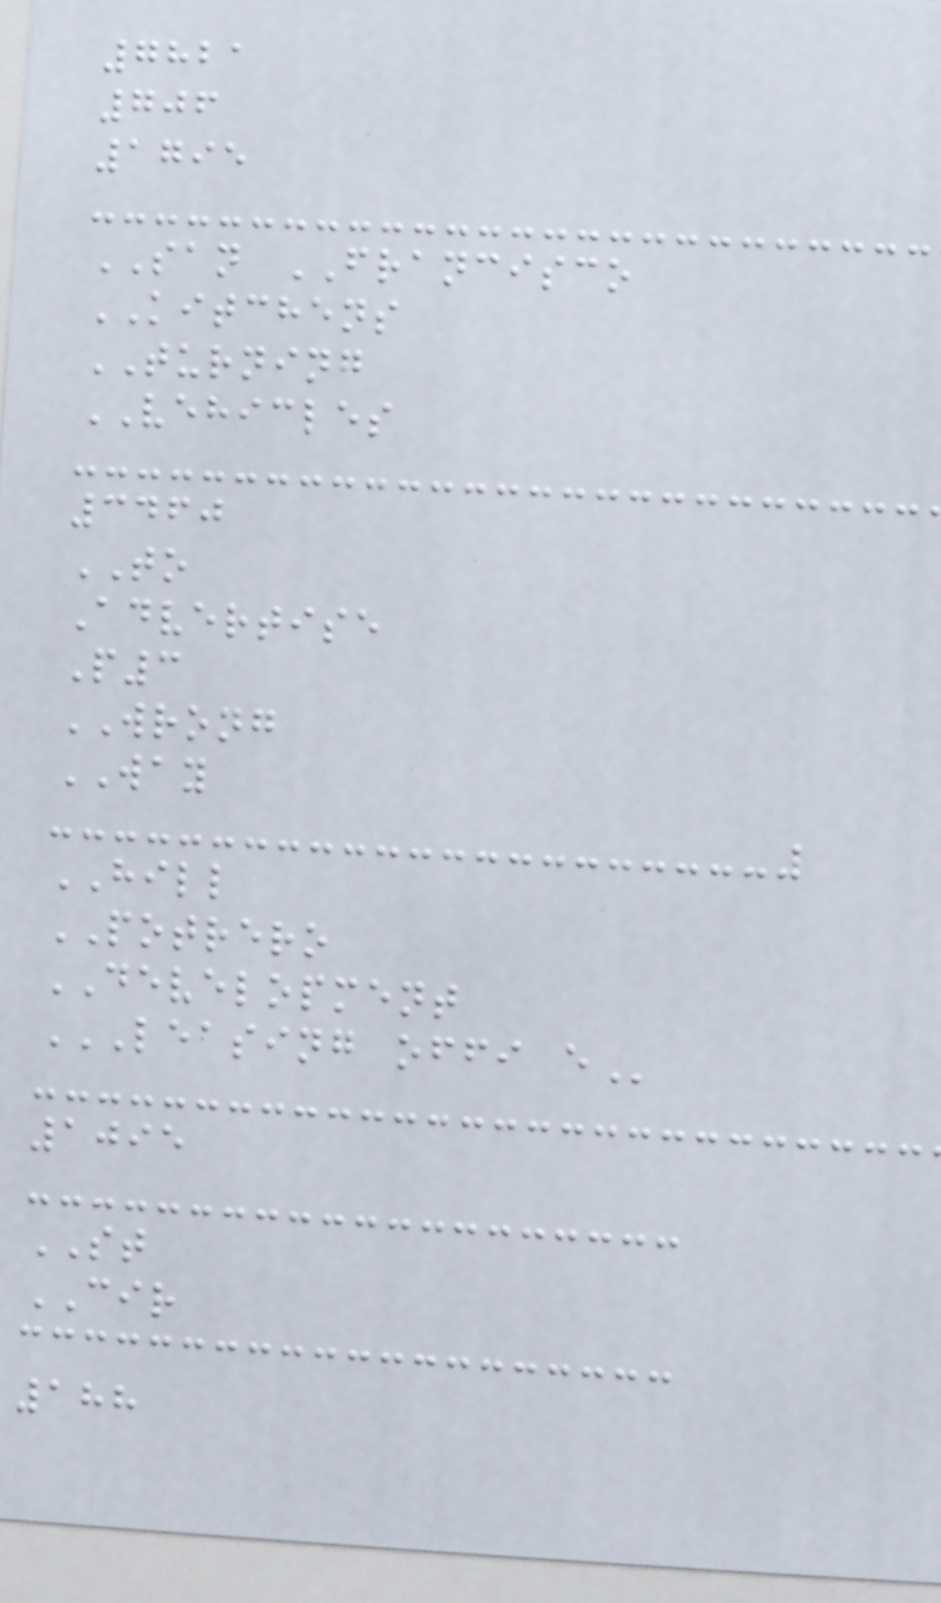7821
706
1795
SAN FRANCISCO
KITCHENS
TURNING
VEHICLES
3460
TO
Advertise
P3
WRONG
WAY
HILL
POTRERO
DEVELOPMENT
LEASING OFFI E
1095
ST
CIR
188
